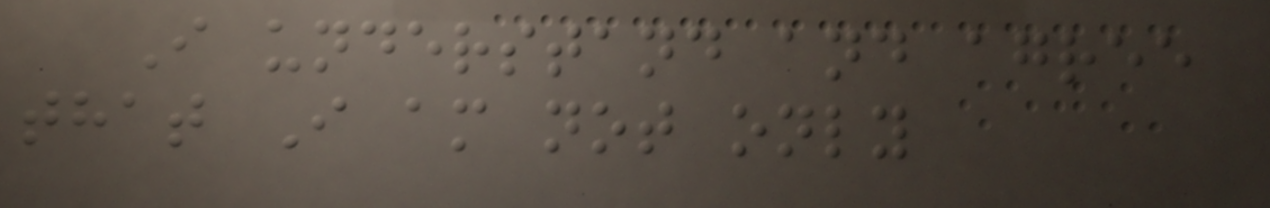I understand and agree
that I am not only
